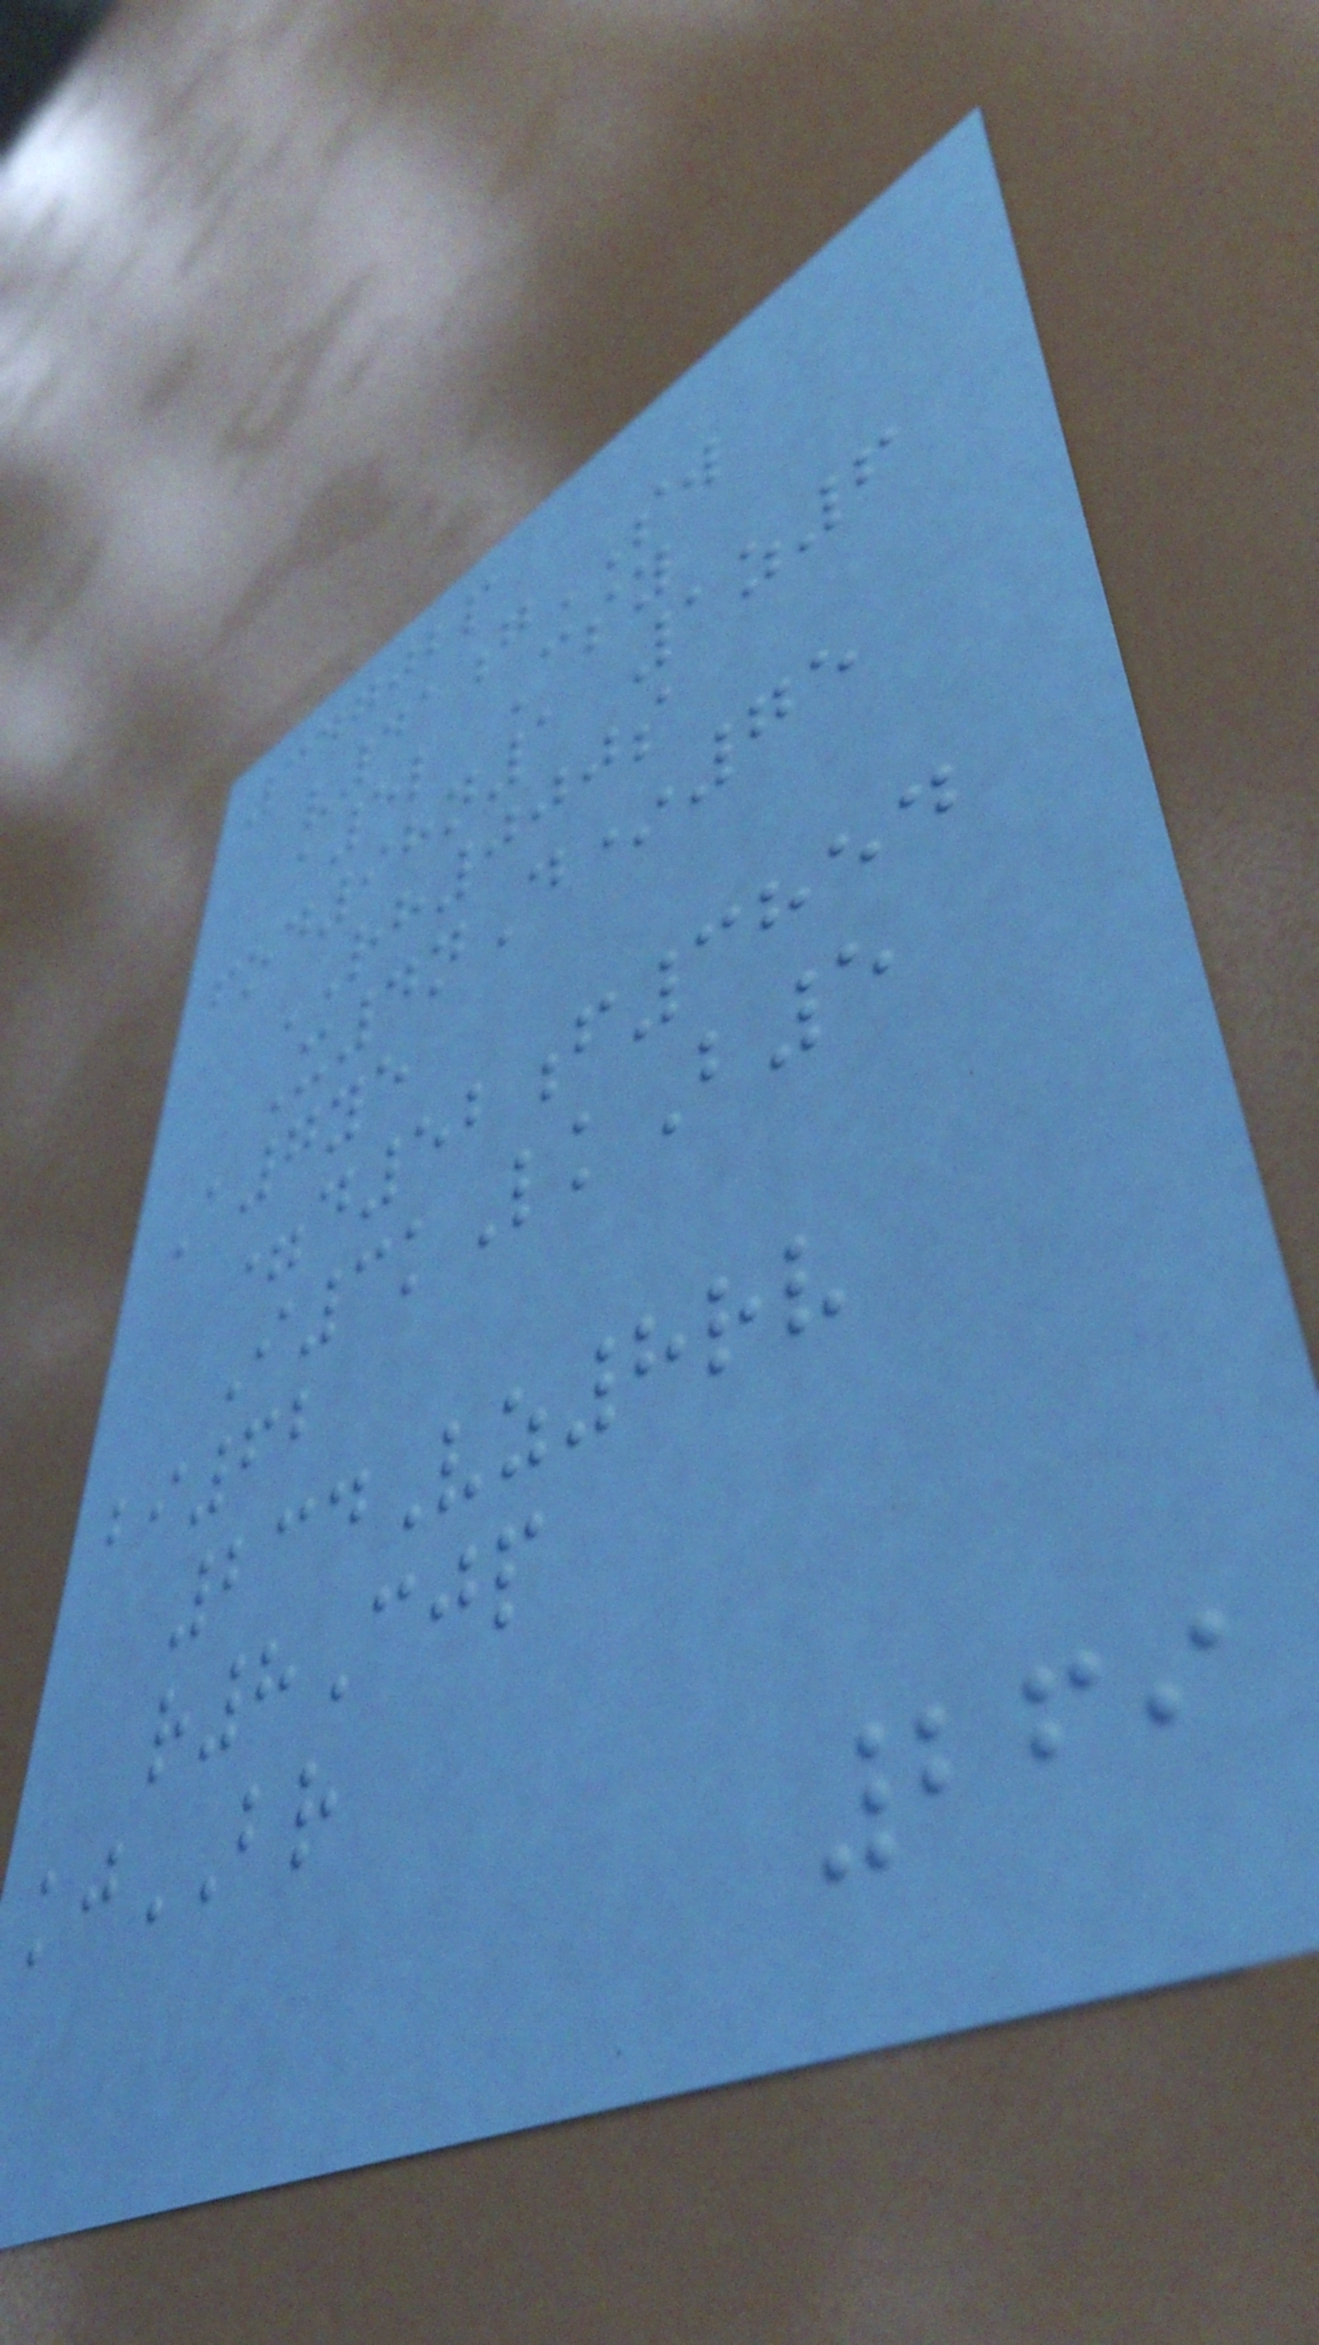34702p
v41gSW
a5l Csy
fod98n1 1z6
RH000s
X4nD*75
A7ye
=d52f3854
I3kLkB5
bi62
234Vz8rv
r8Cjp
kjBR
269
